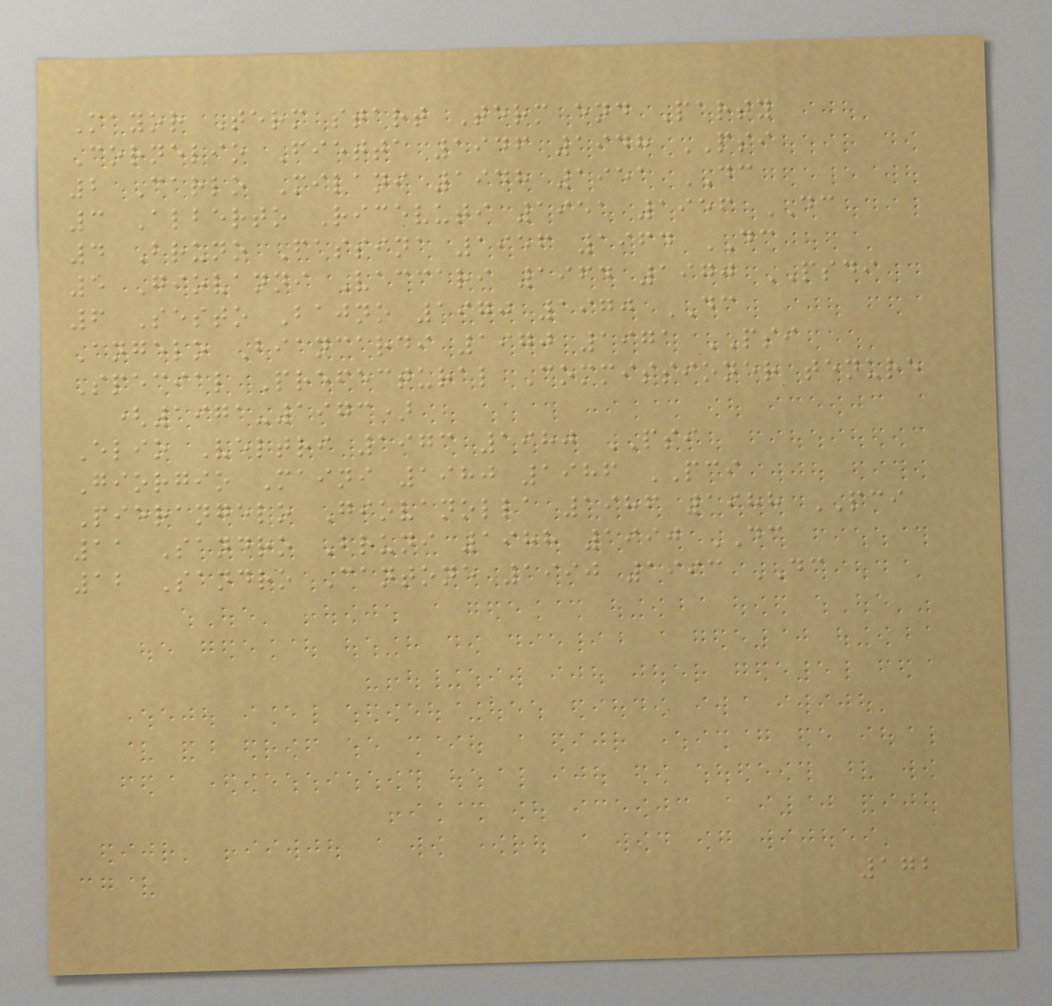Mayor Term start Term end Party
Cornelio Fietta 1946 1948 PSI
2 Carlo Milani 1948 1951 DC
3 Alberto Ricevuti 1951 1956 DC
4 Bruno Fassina 1956 1964 DC
5 Giovanni Vaccari 1964 1970 PSDI
6 Sesto Bajno 1970 1970 DC
Angelo Biancardi 1970 1971 PSI
Special Prefectural Commissioner tenure
(1971-1973)
Elio Veltri 1973 1980 PSI
Giorgio Maini 1980 1986 PCI
Pierangelo Giovanolla 1986 1988 PCI
11 Sandro Bruni 1988 1990 DC
12 Sandro Cantone 1990 1993 DC
172
